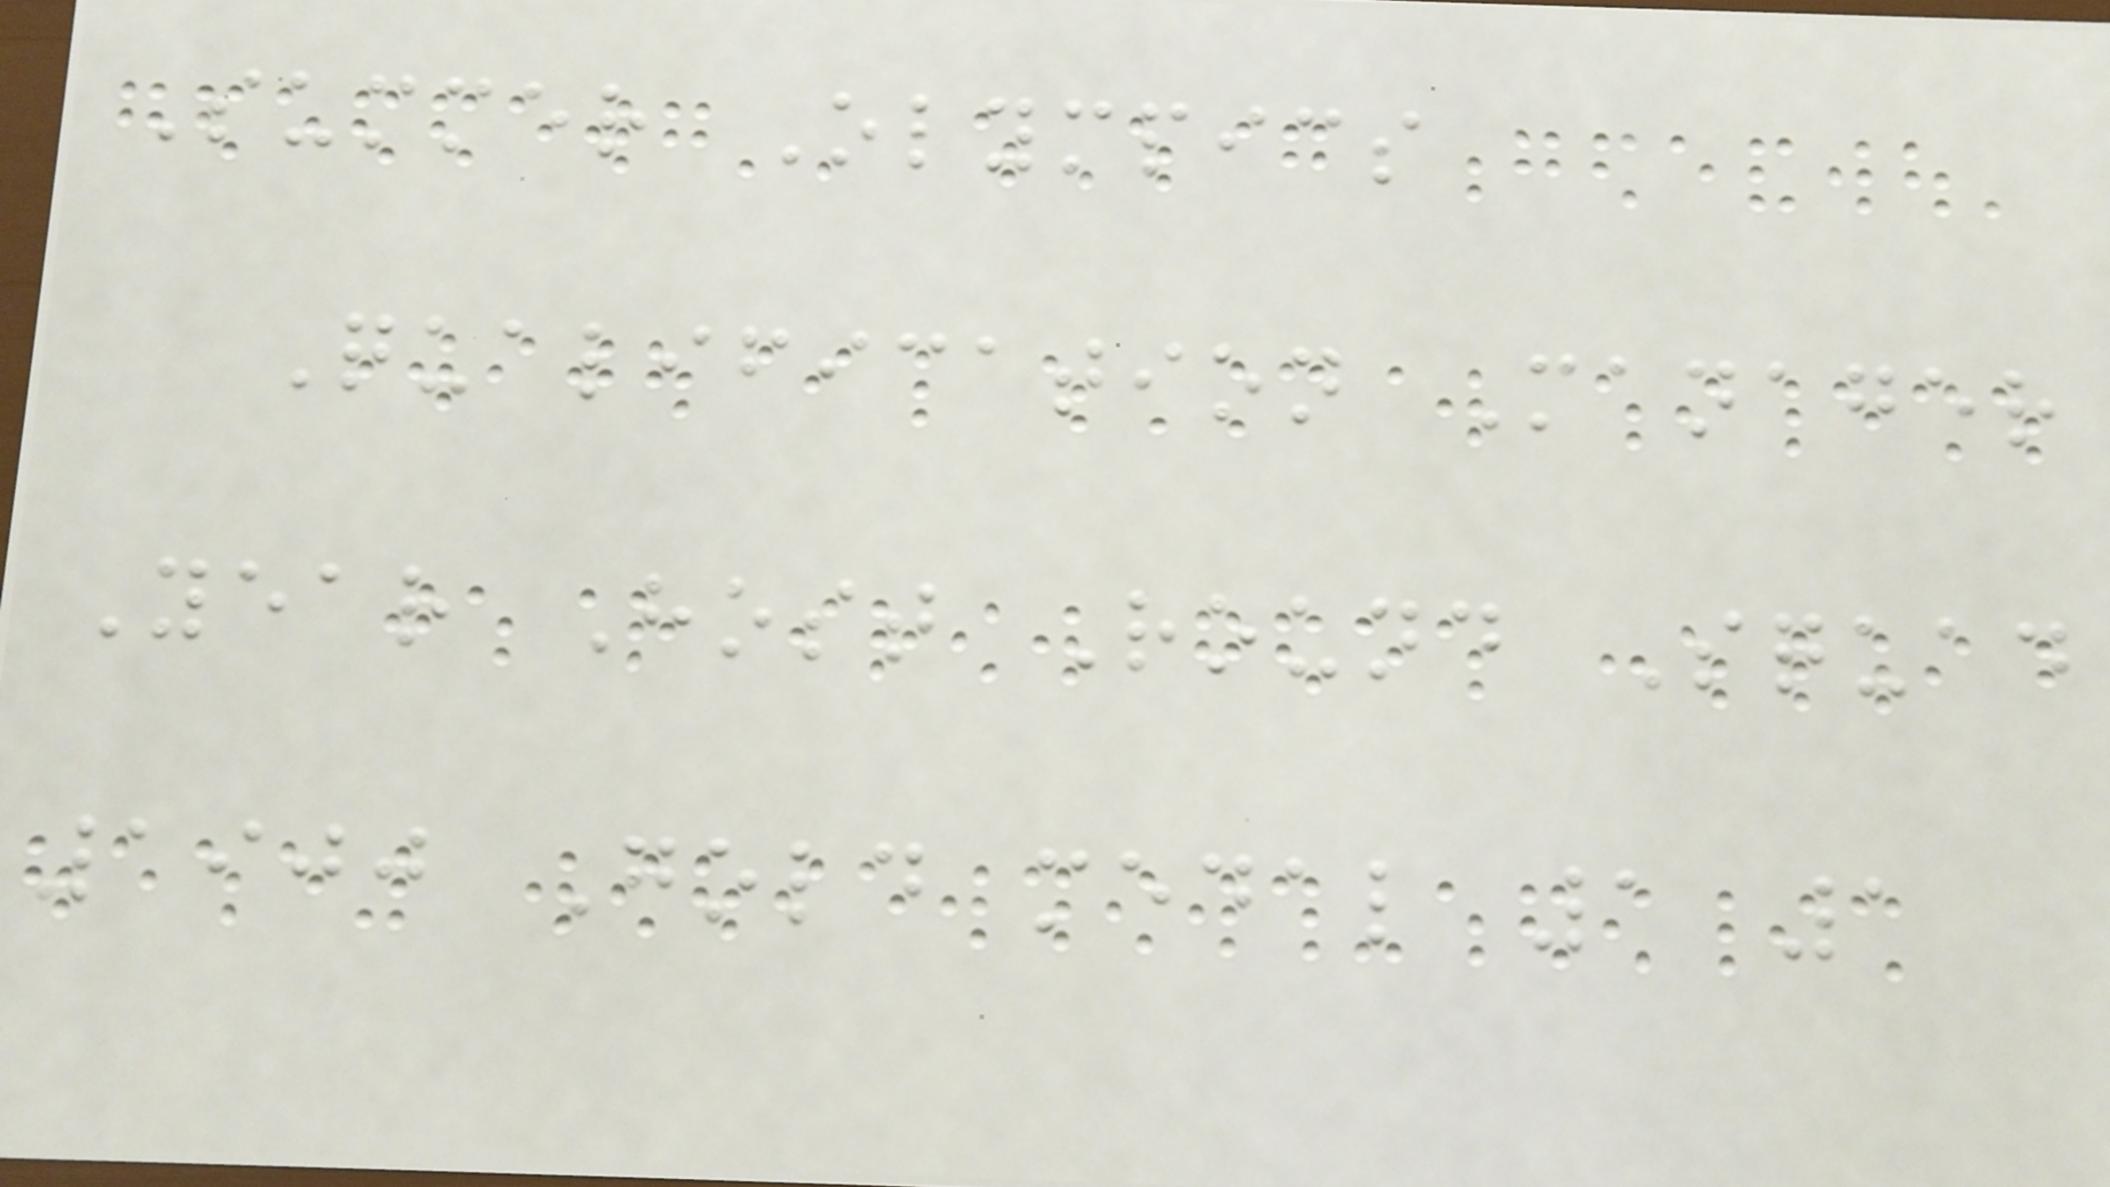Summer Olympics
Qualification Manager
Year Host Round Squad
1900 Gold medal 1 1
